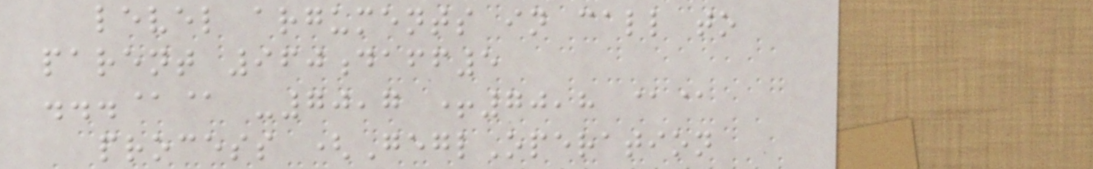level arguments in call to
parent 960daff5
...@@ -70,7 +70,8 @@
process (GeglOperation
